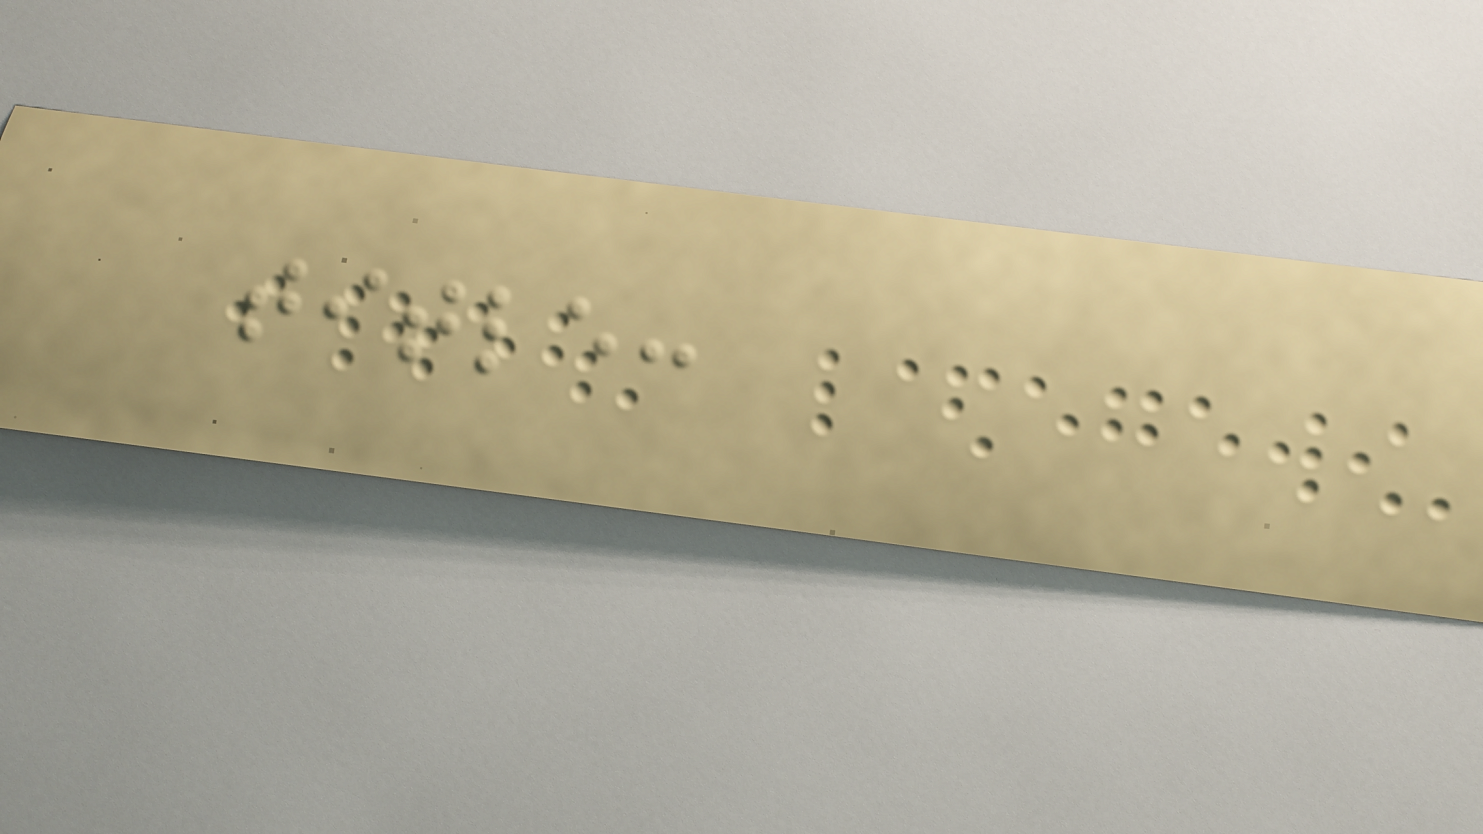title:
